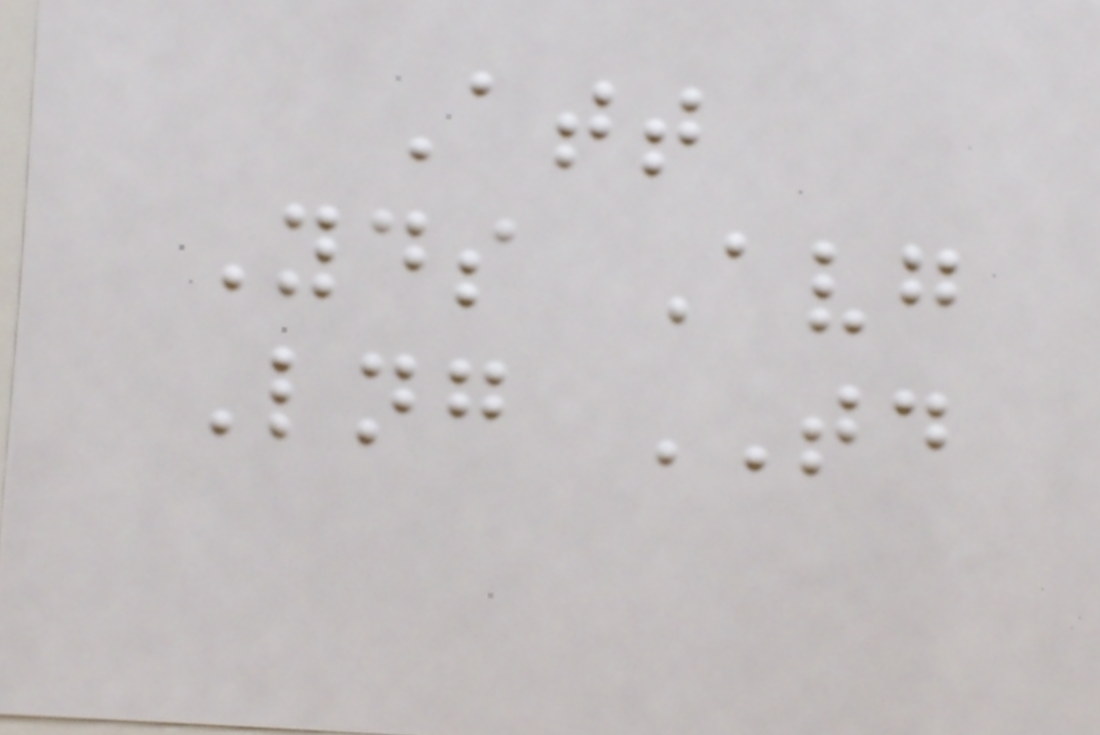Att
Yds Avg
Lng TD
